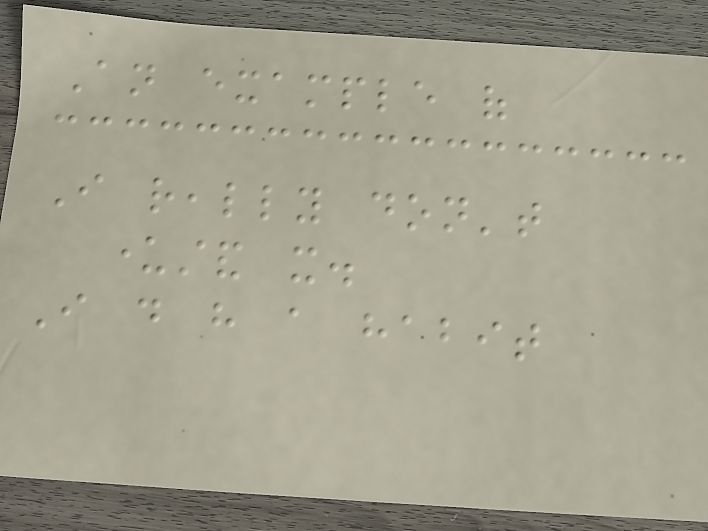An example of
I really don't
understand it.
I do have a habit
